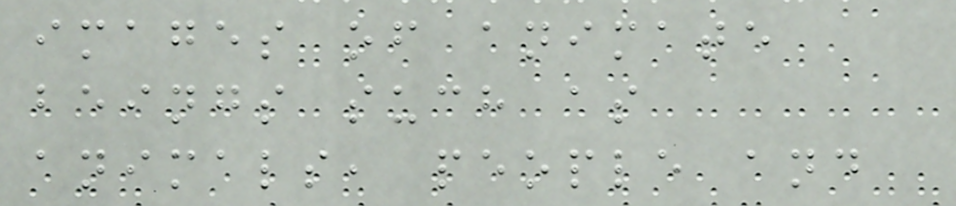images of animate
beings such as
animals, people and
